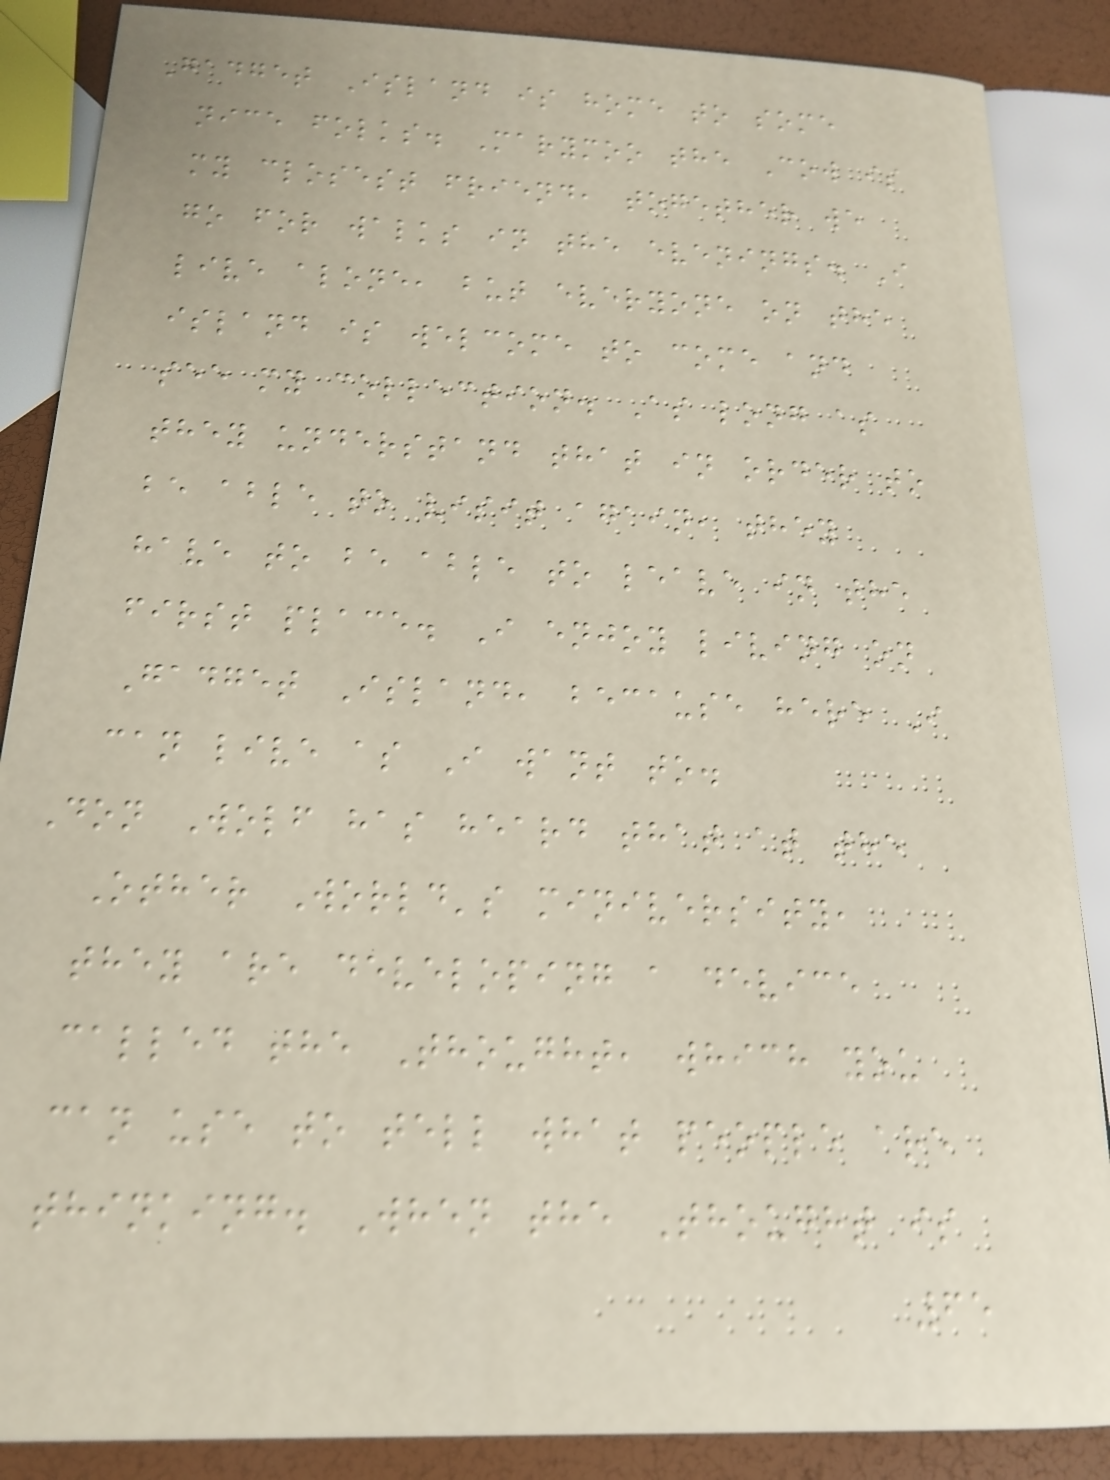Gadget Island is home to some
nice folks. Marymoo the Cow is
my closest friend, together we
go for walks in the evenings. I
live alone, but everyone on the
island is welcome to come and
see my collection. As long as
they understand that in order to
be able to visit again, they
have to be able to leave in the
first place. I enjoy living on
Gadget Island, because here I
can live as I want to.
Don Wolf has heard that at the
Other World's miniversity,
they are developing a device
called the Thought, which you
can use to tell what people are
thinking. When the Thought is
65
